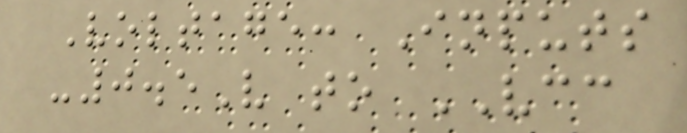Voltage: Inputs
-0.5V to VCC
